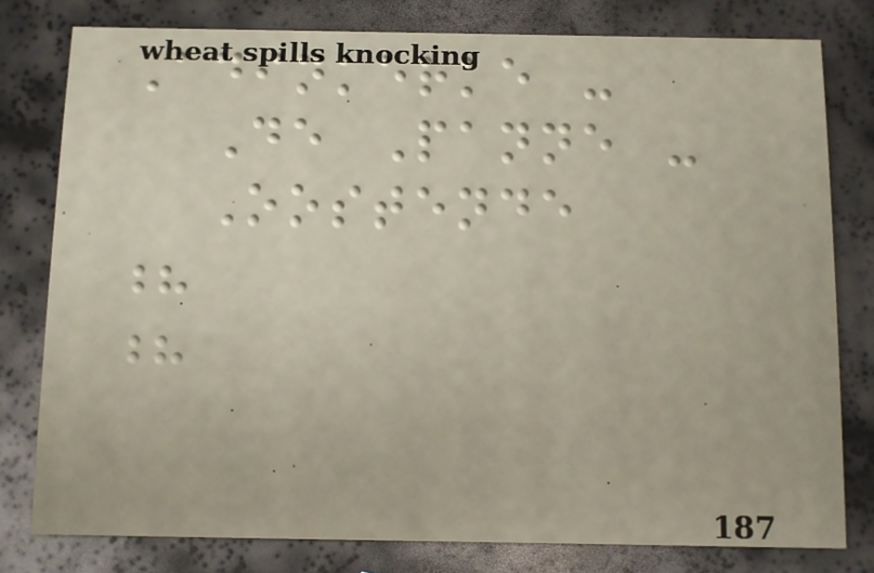Adinkerke -
De Panne -
Oostende
?
?
